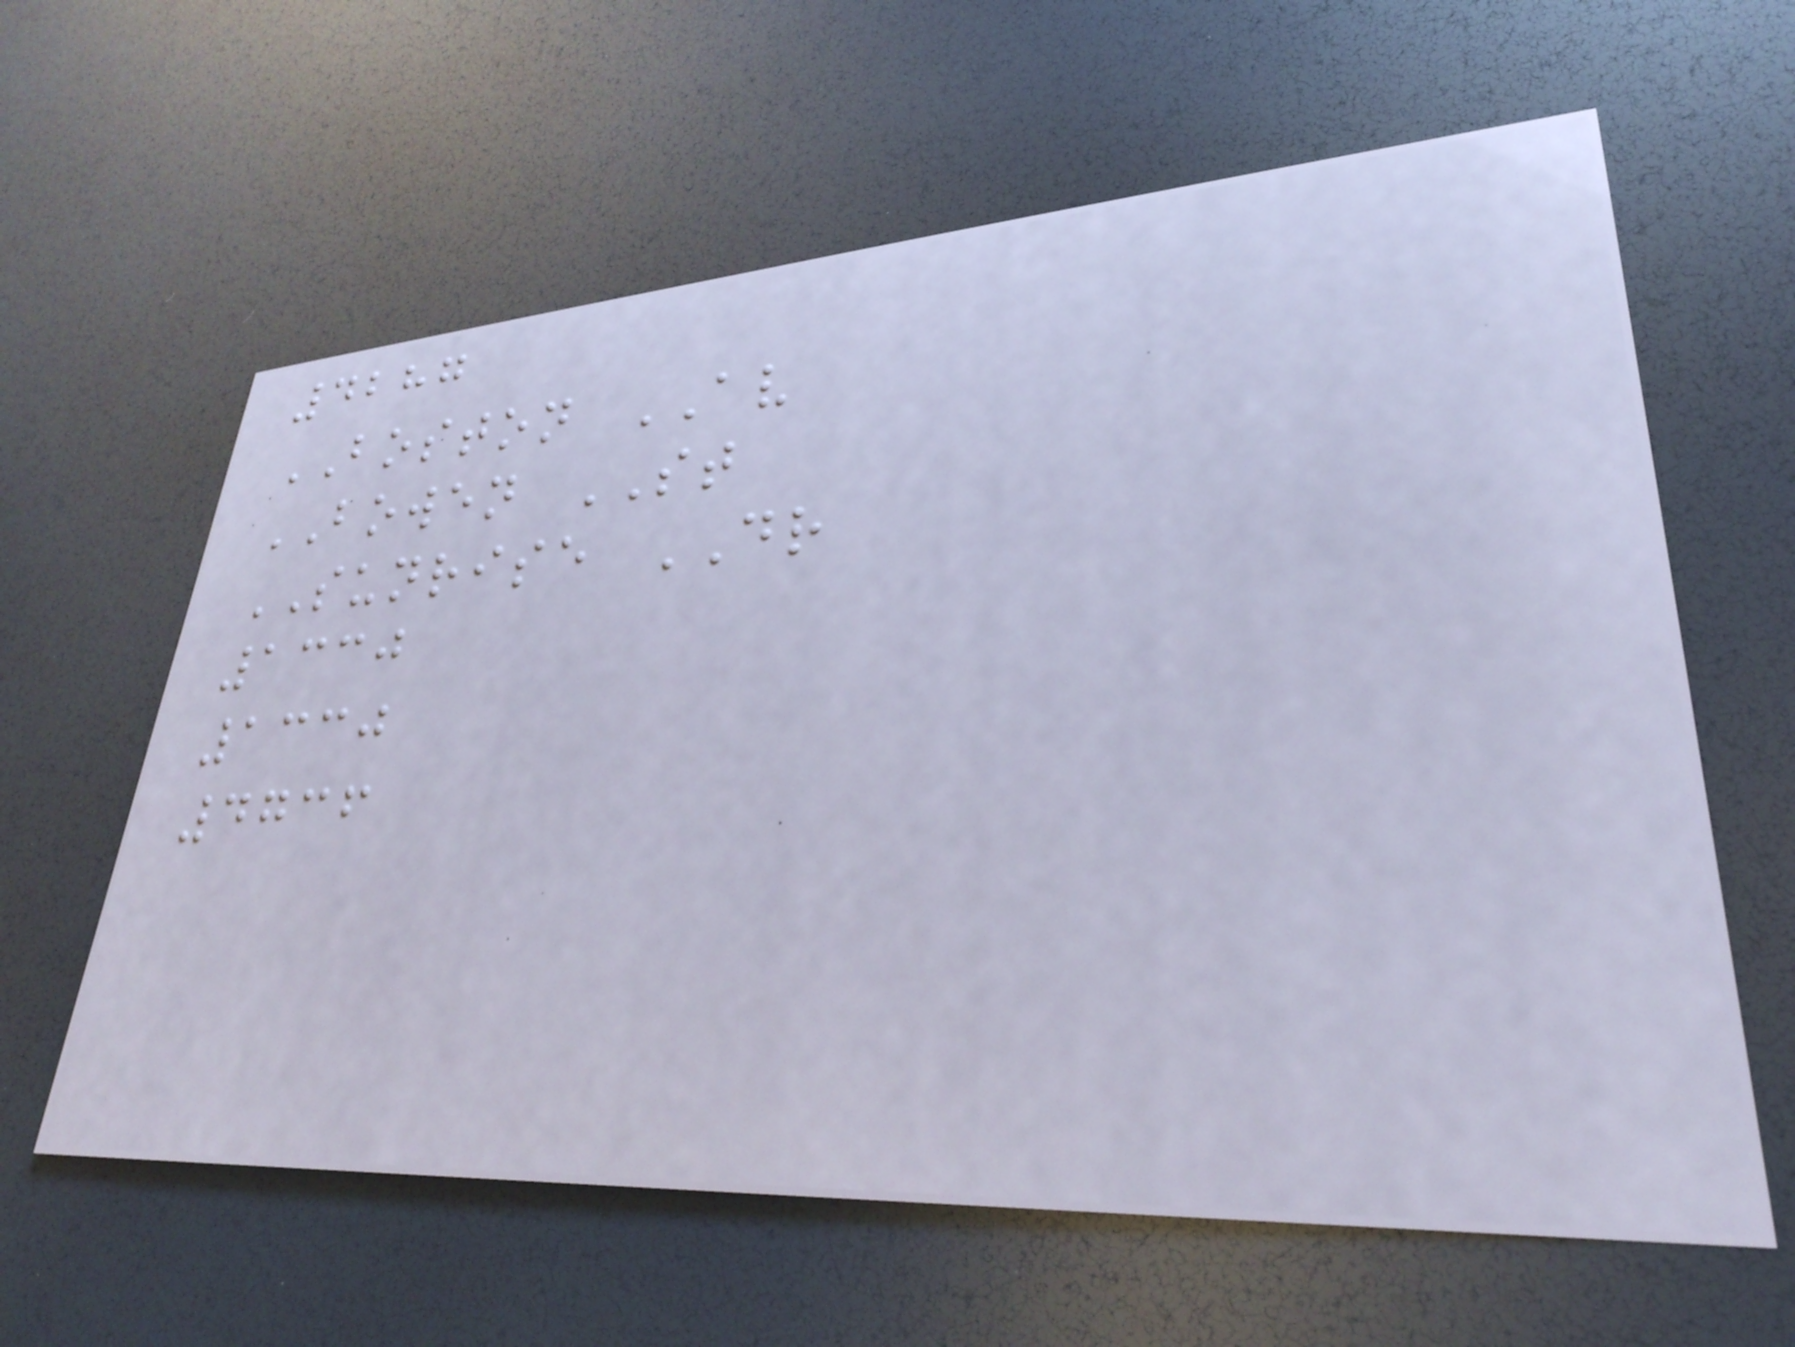4287
BOSTON AV
BOWEN ST
SUNRISE DR
1330
1330
4736
